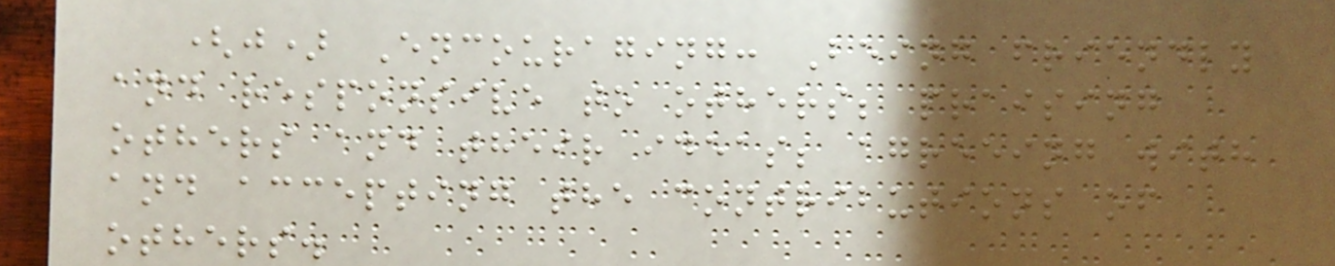(j) Encouraging: Being friendly
and responsive to others; praising
others and their ideas; agreeing with
and accepting the contributions of
others.
